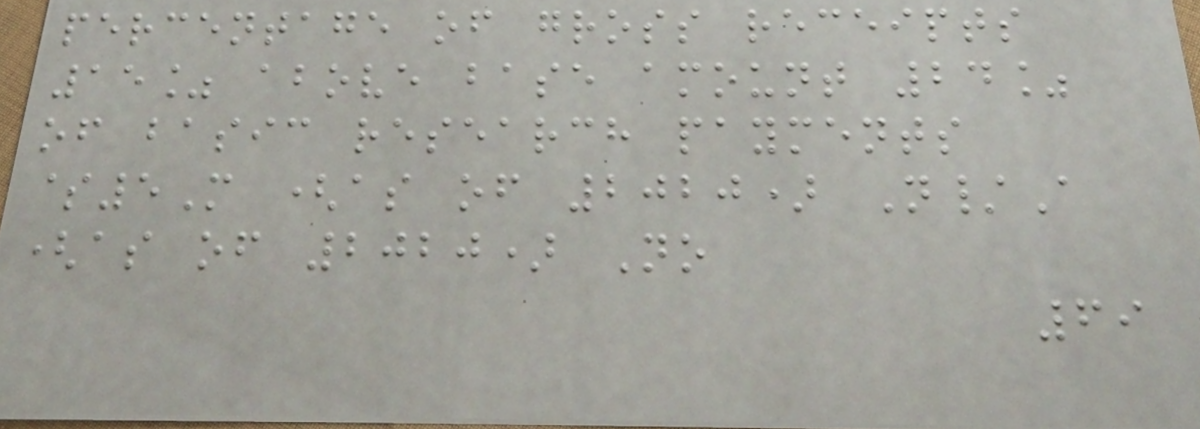percentage of gross receipts
15% above base amount 24%
of basic research payments
$5M (as of 2020) N/A
(as of 2020) No
69
